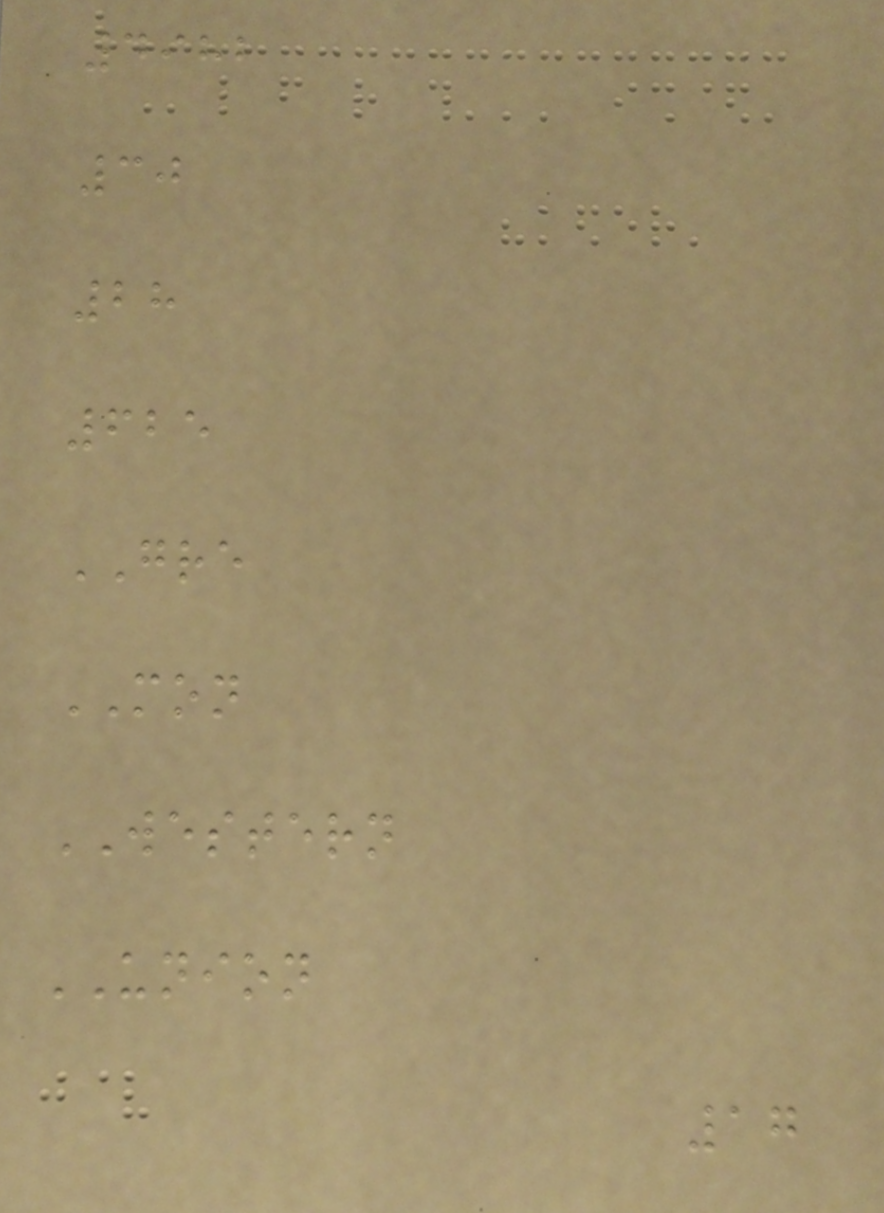4982
30
28
625
GRE
MON
WESTERN
UNION
17
